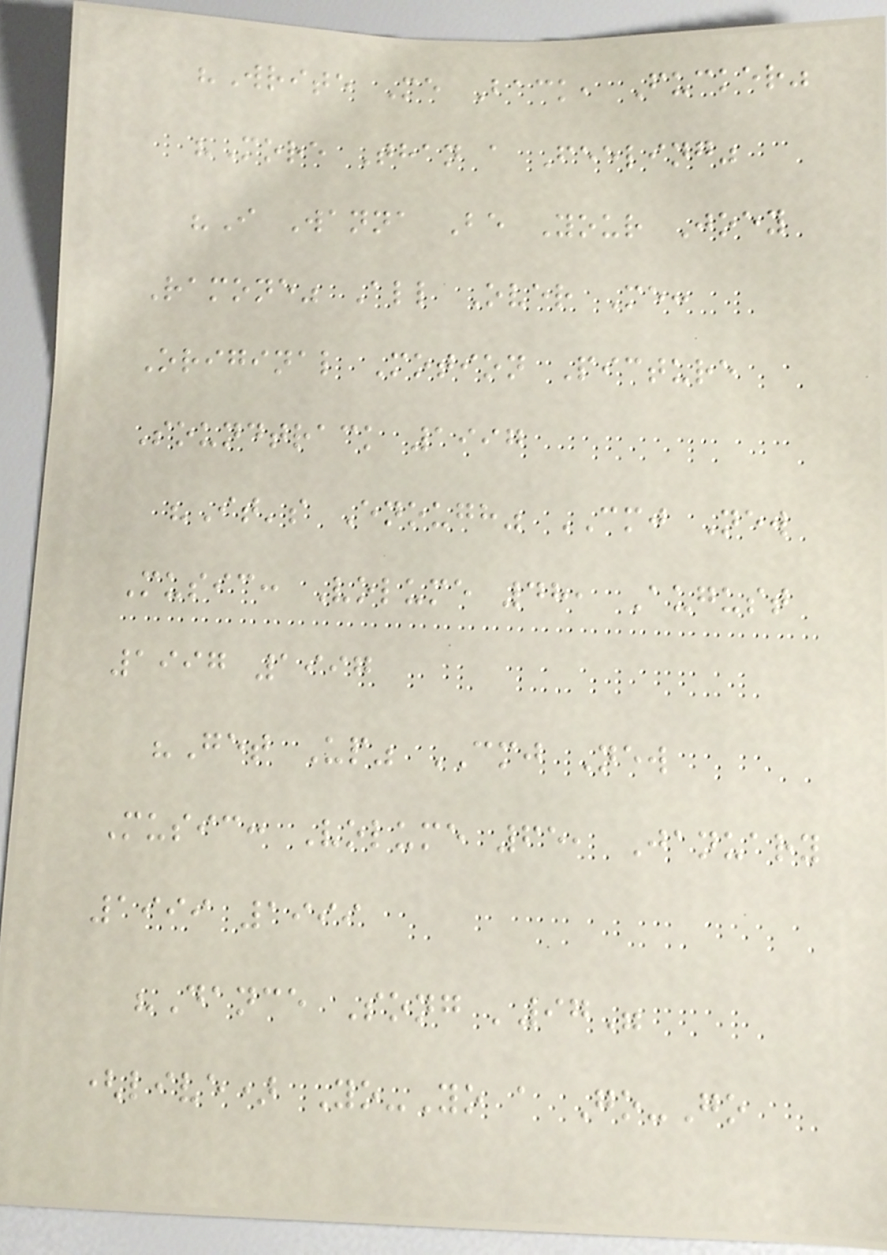"Write Me Back, Fucker"
"More Than a Feeling"
"I Wanna Be Your Joey
Ramone" All Over Me:
Original Motion Picture
Soundtrack 1997
"It's Enough" CMJ New
Music: Volume 48, August
1997 1997
"Get Up" CMJ New
Music: Volume 65, January
1999 1999
"Dance Song '97"
(live) Yo-Yo a Go-Go
